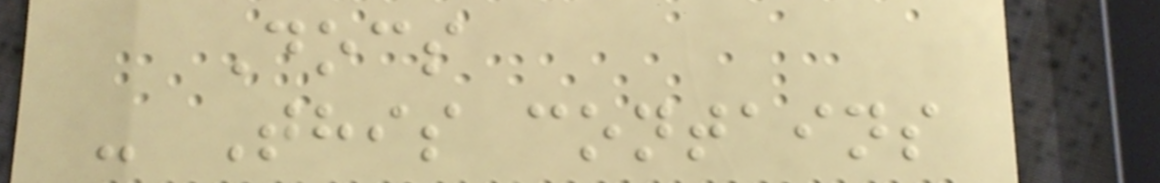Docs
- This contains
